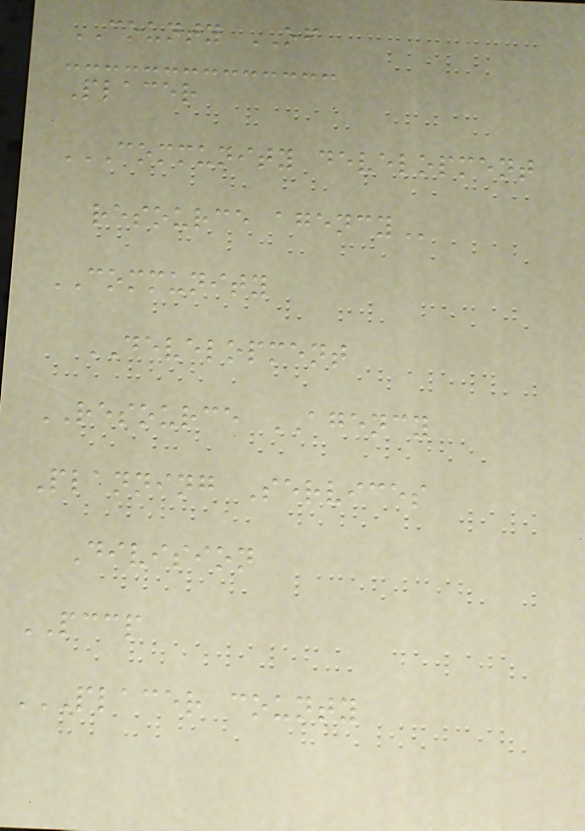COUNTY OF
Placer
COMMUNITY DEVELOPMENT
RESOURCE AGENCY
COMMUNITY
DEVELOPMENT
RESOURCE AGENCY
Planning Services
Division
PCCP
PLACER COUNTY
